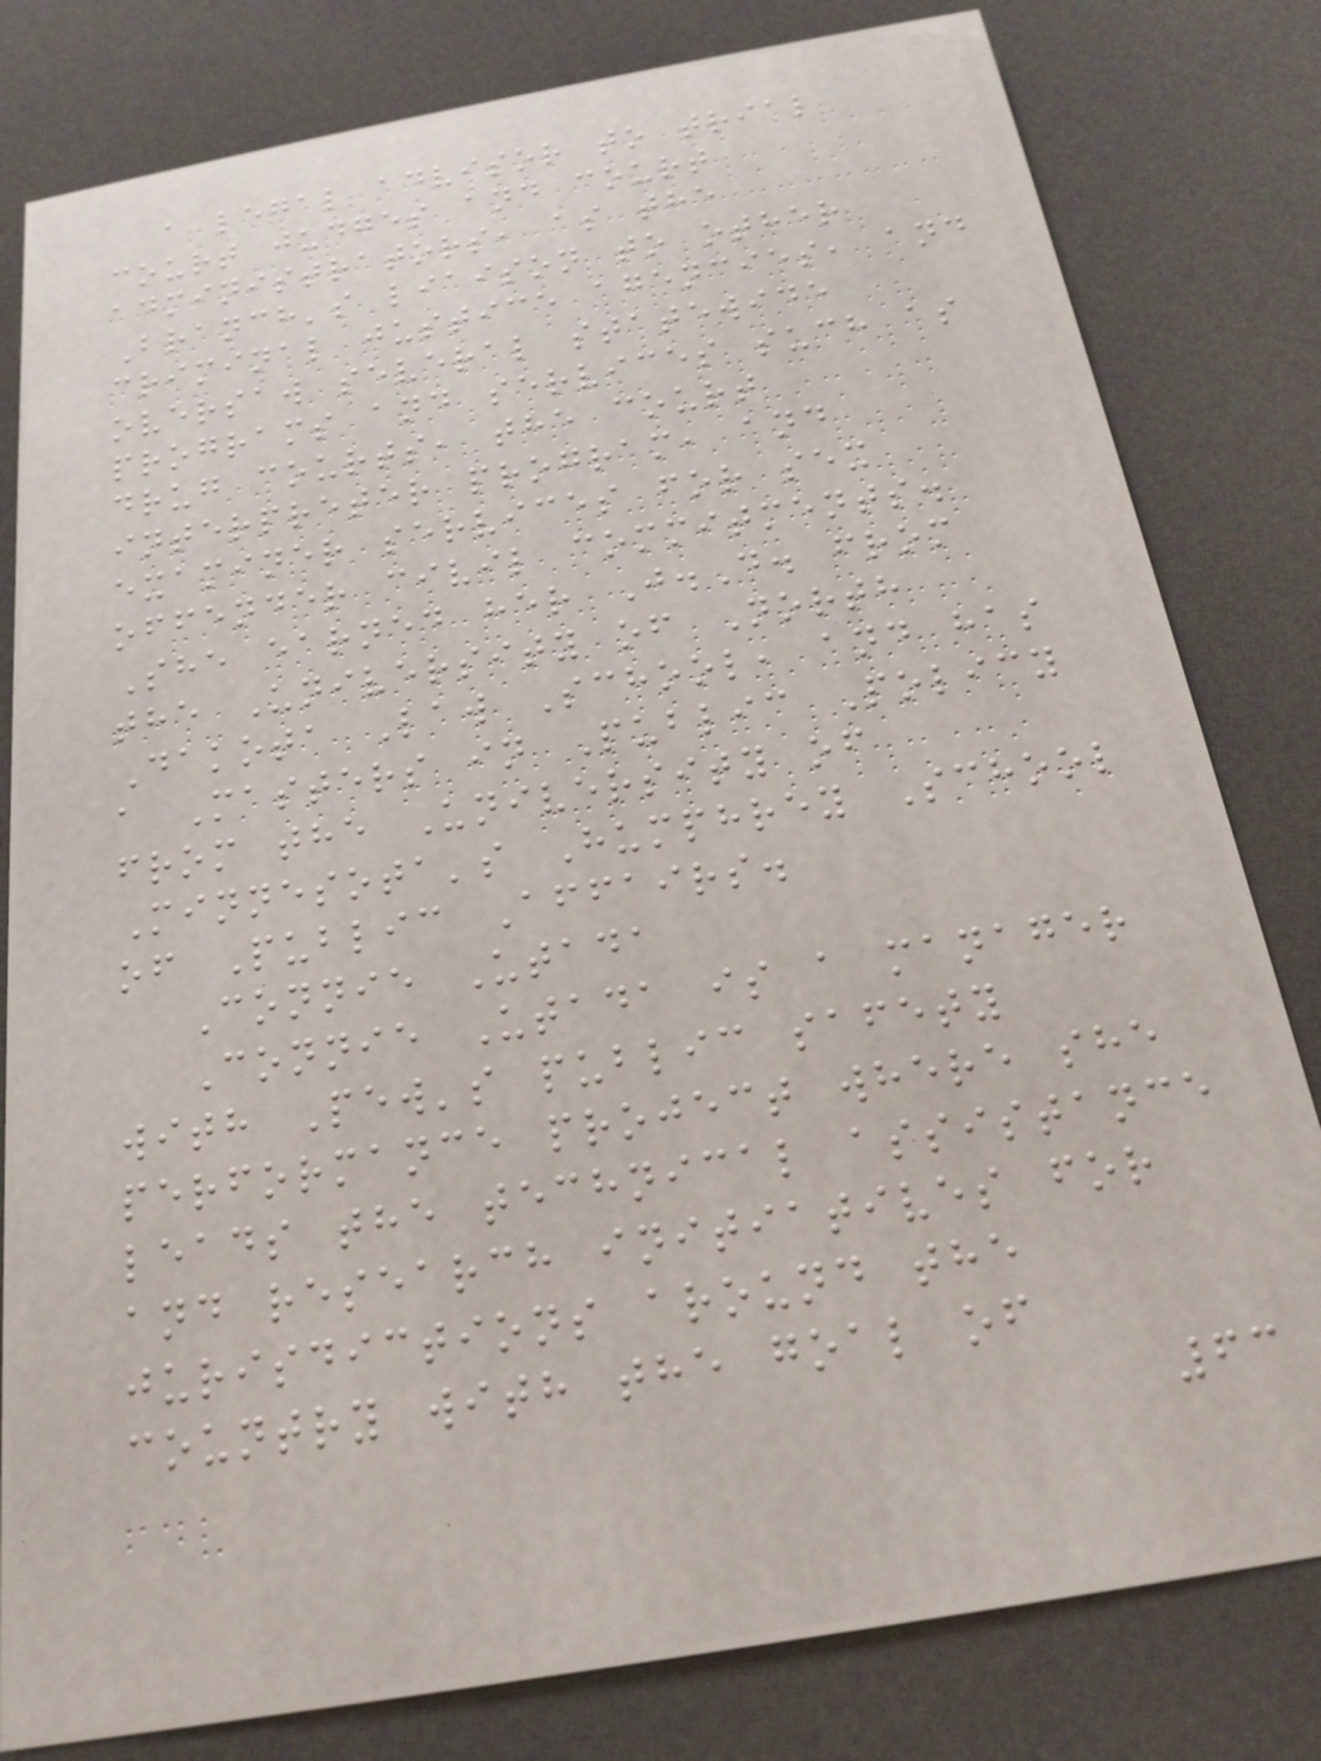a legal advisor to trial
court judges and court
administrators, as the
Branch's liaison to other
criminal justice agencies, and
oversaw several statewide
programs and services such as
drug courts, the court
interpreter program, and
examiner services for sex
offender civil commitments.
She earned her J.D. from
the University of North
Dakota Law School, and has
a Masters in Public Policy
from the University of
Minnesota's Humphrey School
of Public Affairs.
Connie Utada
Connie Utada is a manager
with Pew's public safety
performance project where she
leads the technical assistance
and research initiatives for
jurisdictions around the
country with the goal of
63
